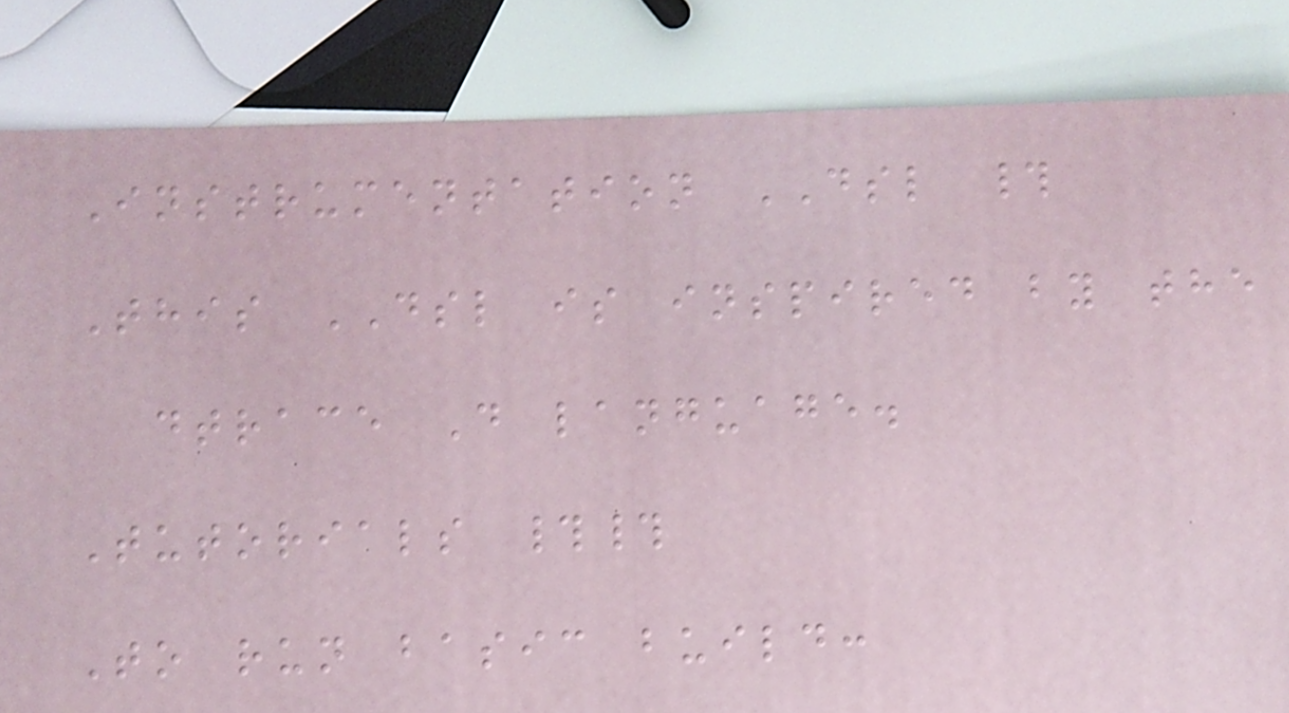Instrumentation DSL #
This DSL is inspired by the
dtrace D language.
Tutorials ##
To run basic build:
